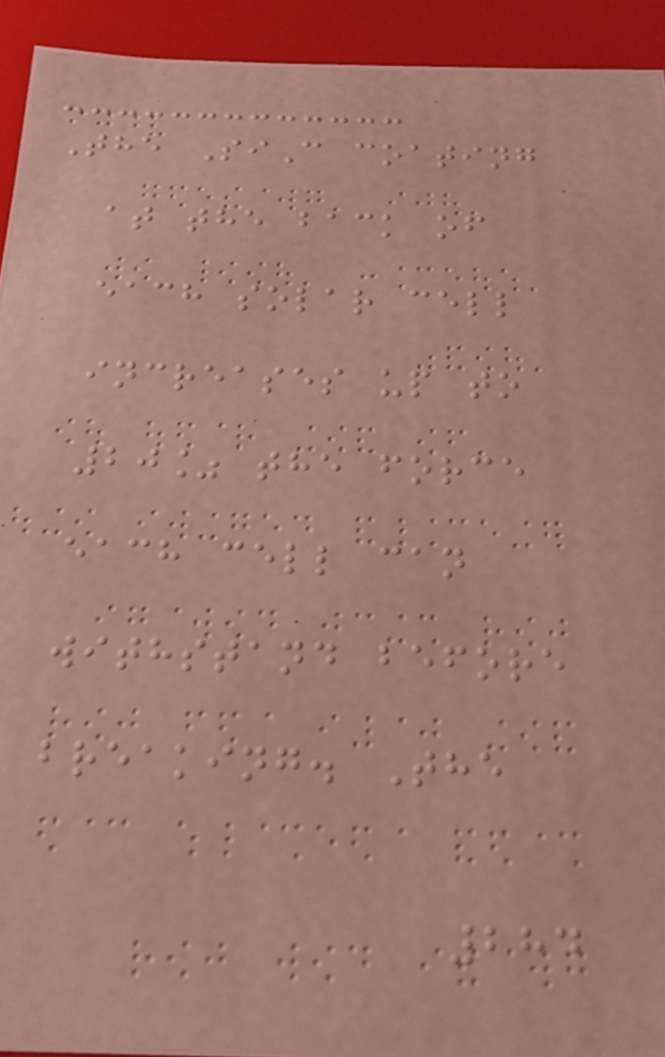The SiC coating
at the back of
each solar cell
increases up to
20% the force
each cell can
withstand before
breaking. The
284
